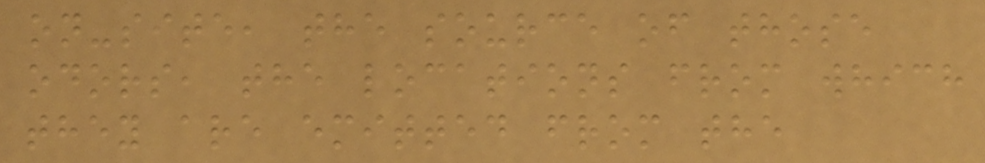on-site, the source of those
odors, the locations from which
they are emitted from the
